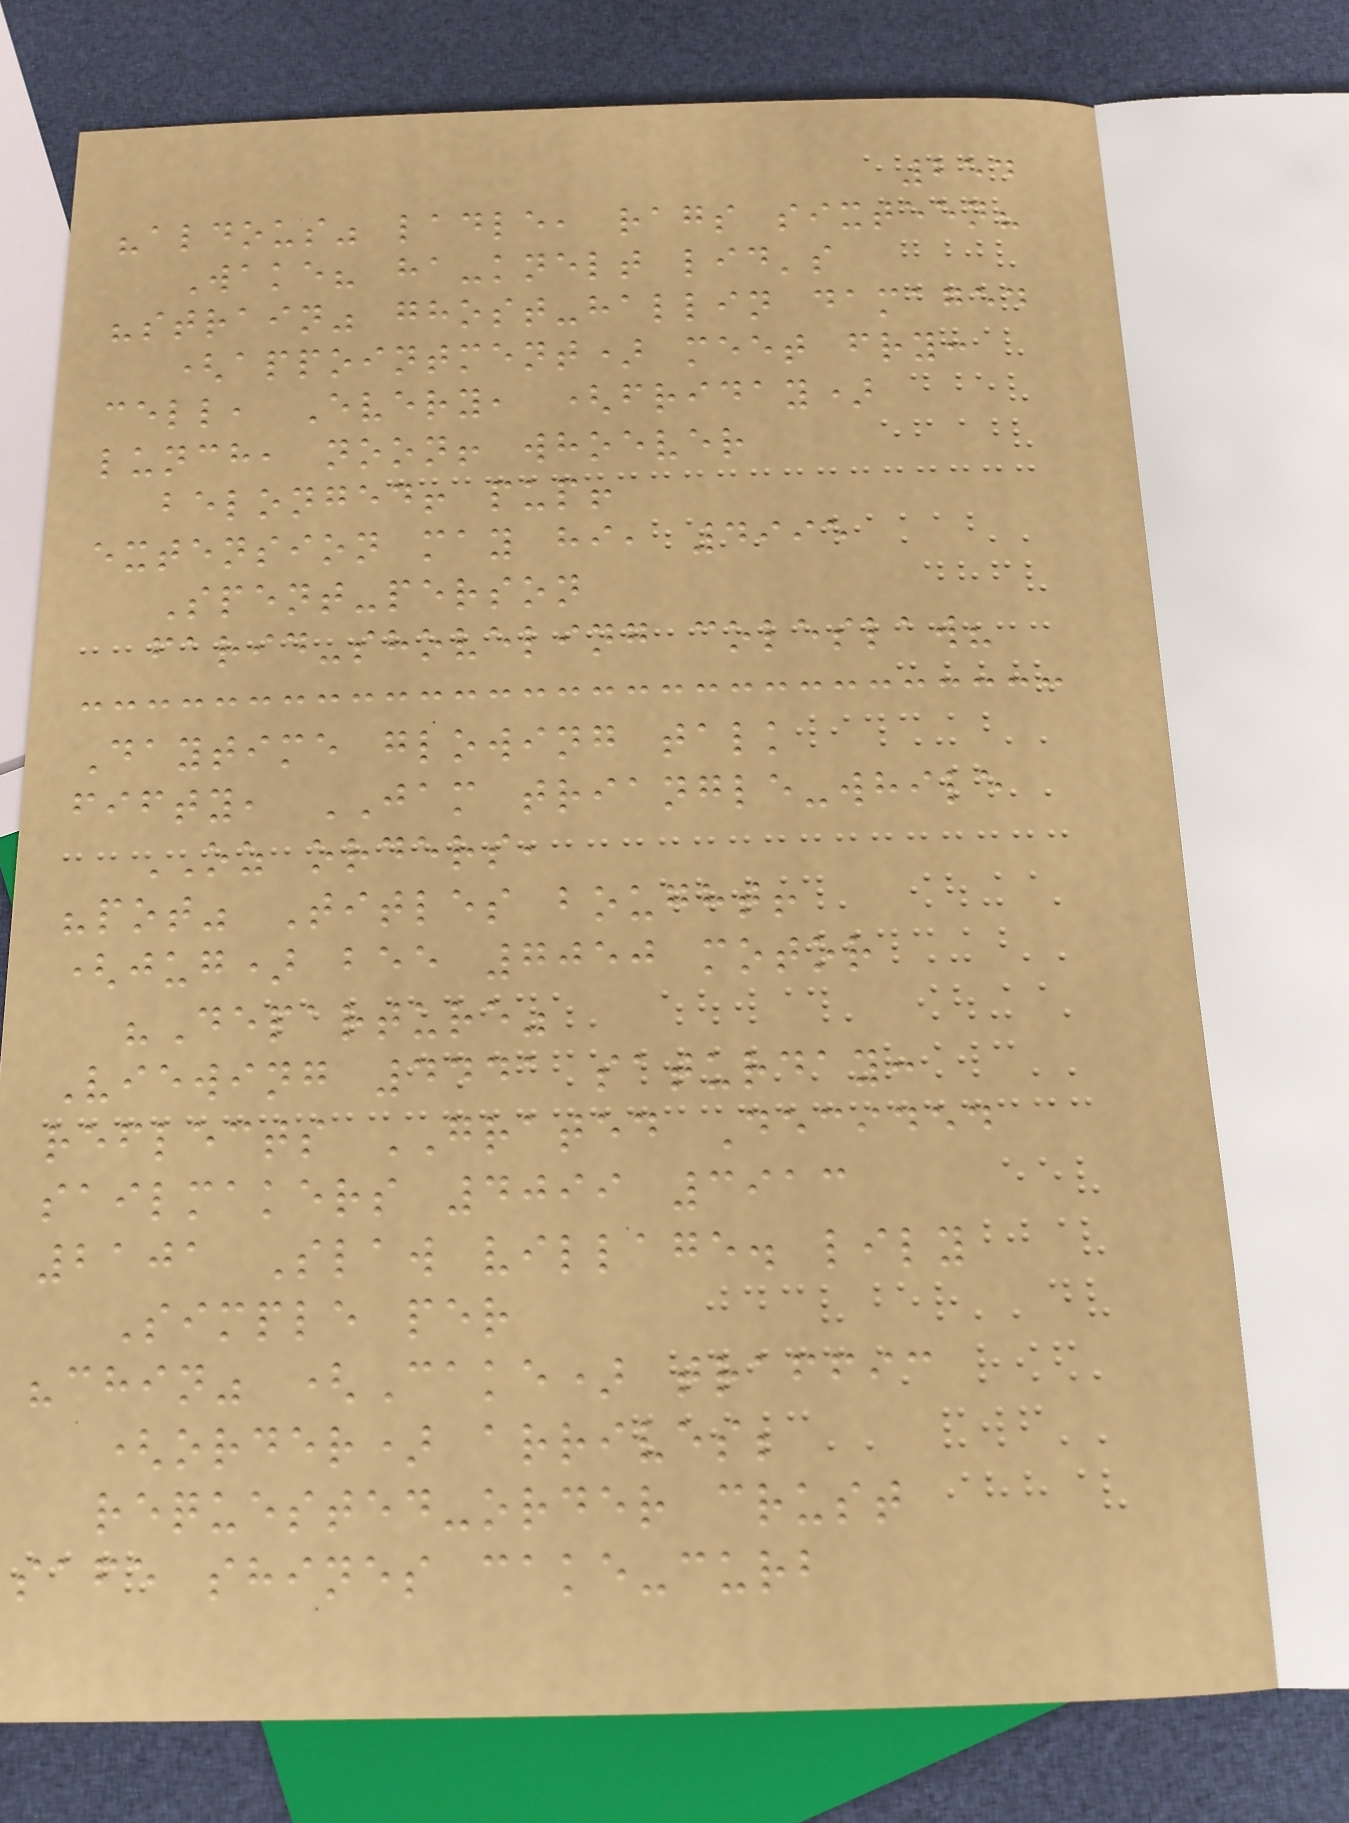254
"aldous" ladle, rags sixteen?
Wake? ha-knelt lid's
"strain" ghost-hallin damaged
(appointment) meet fry:
cell, Every, (friday)
lunch, noon! whoever
belonged! pup!
extension may hi, 4995
Spent-person
farid-shoveling coleslaw?
Daytime glowing talk
fifty, JAM triangle-while
OZ orders,
"pot" Titles bought!
(jug) bee 7050 motor
"Departure"
Viewing 4441 saturday:
reflects GRATED Decided
sailmakers 4099 3913
2101 Slaw village. lily
Simple per
"chin" (Cake) traffic
(order) arrives;
requested-order crust
safe shines cake-curb
